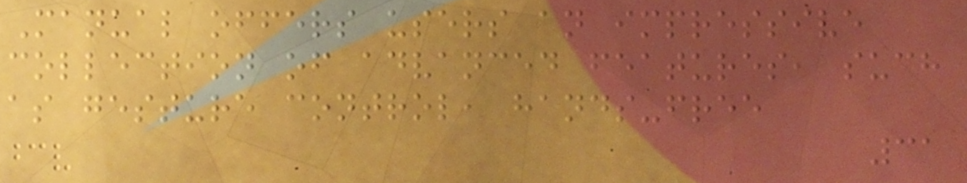Manual offers users an impressive
collection of advanced features, such
as gesture control, hands-free
31
